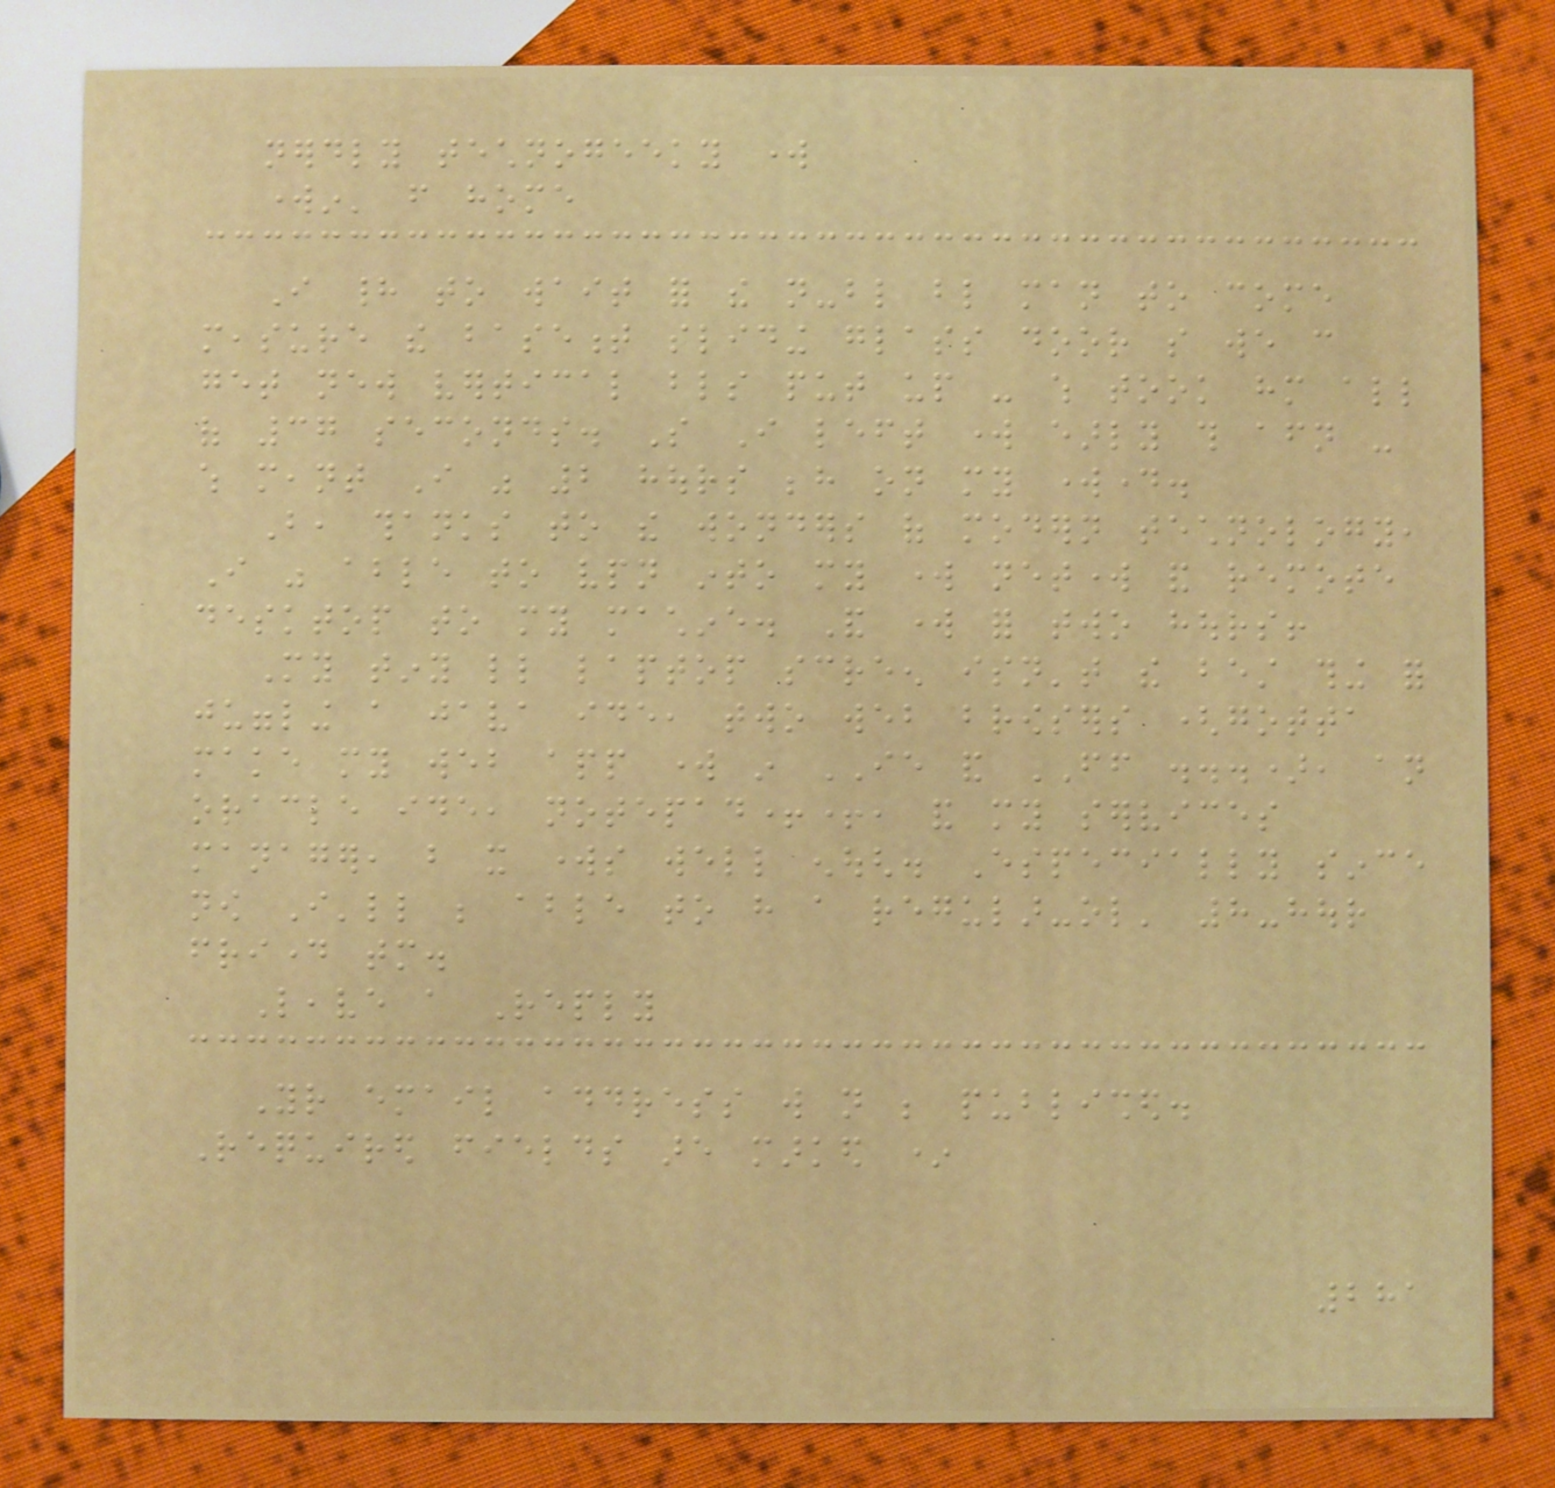nerdly technogeeky work
workin' from home
I had to wait for the not-blind blind man to come
measure the basement sliding glass door so we can
get new vertical blinds put up - which took him all
of 37 seconds. So I left work early this afternoon -
which meant I was 2 hours behind on my workday.
But, thanks to the wonders of modern technology,
I was able to vpn into my work network and remote
desktop to my machine. And work for two hours!
My tiny little laptop screen isn't the best thing for
juggling a java ide, two web browsers (gotta
make my web app work in IE and FF ...), an
oracle ide, notepad++, and my services
manager, but it works well enough. Especially since
now I'll be able to have a regular-ol' 8-hour
friday tomorrow.
Leave a Reply
Your email address will not be published.
Required fields are marked *
281
